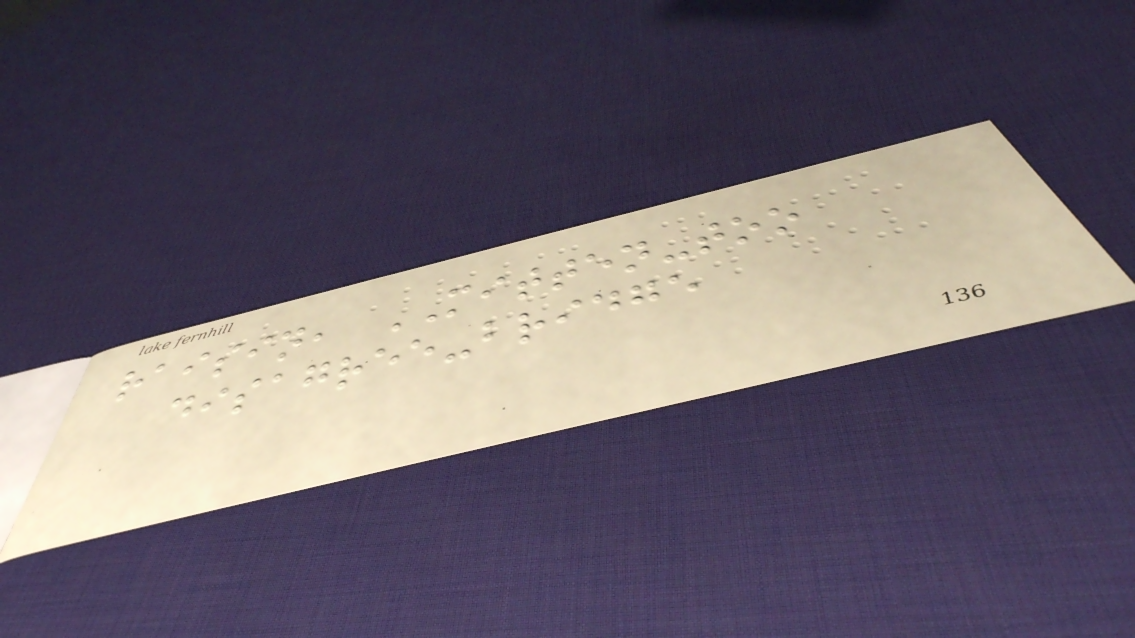raisin, MITTEN-too
disagree-bridge
